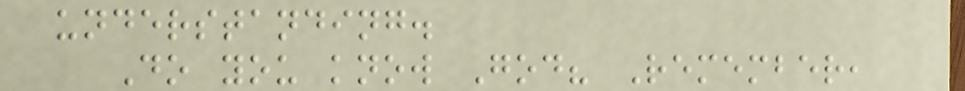understanding.
Do you know God? Remember,
